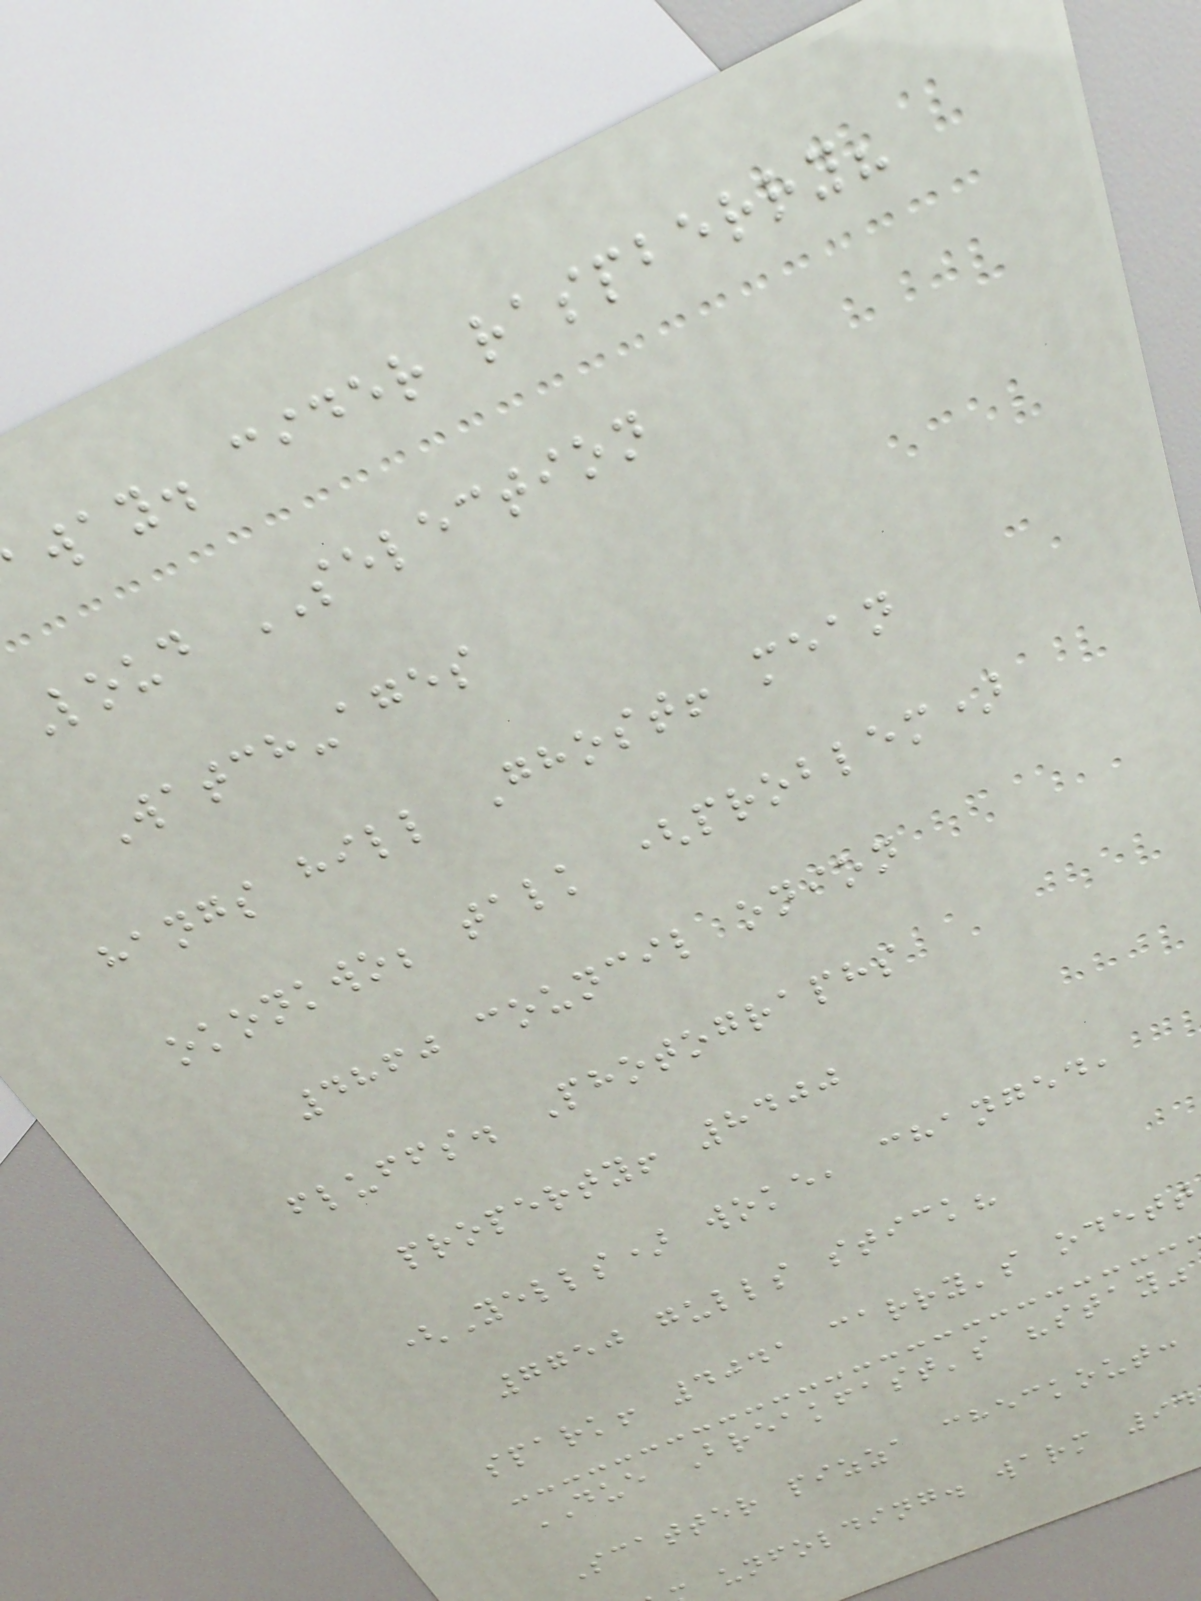way. cider raspberry?
Loud SELECTION
Watch-ages
hangs hill Ghost! mean
okonkwo; talk (problem)
4860 council onion
fluffs. Photographs
property! 8400
(Yells) woke, changed,
7750 gulls stick?
spark! 4041 carry's odett
DUE Breakfast's "stay"
Scatter pizza checkout:
unfolding. warm 94
